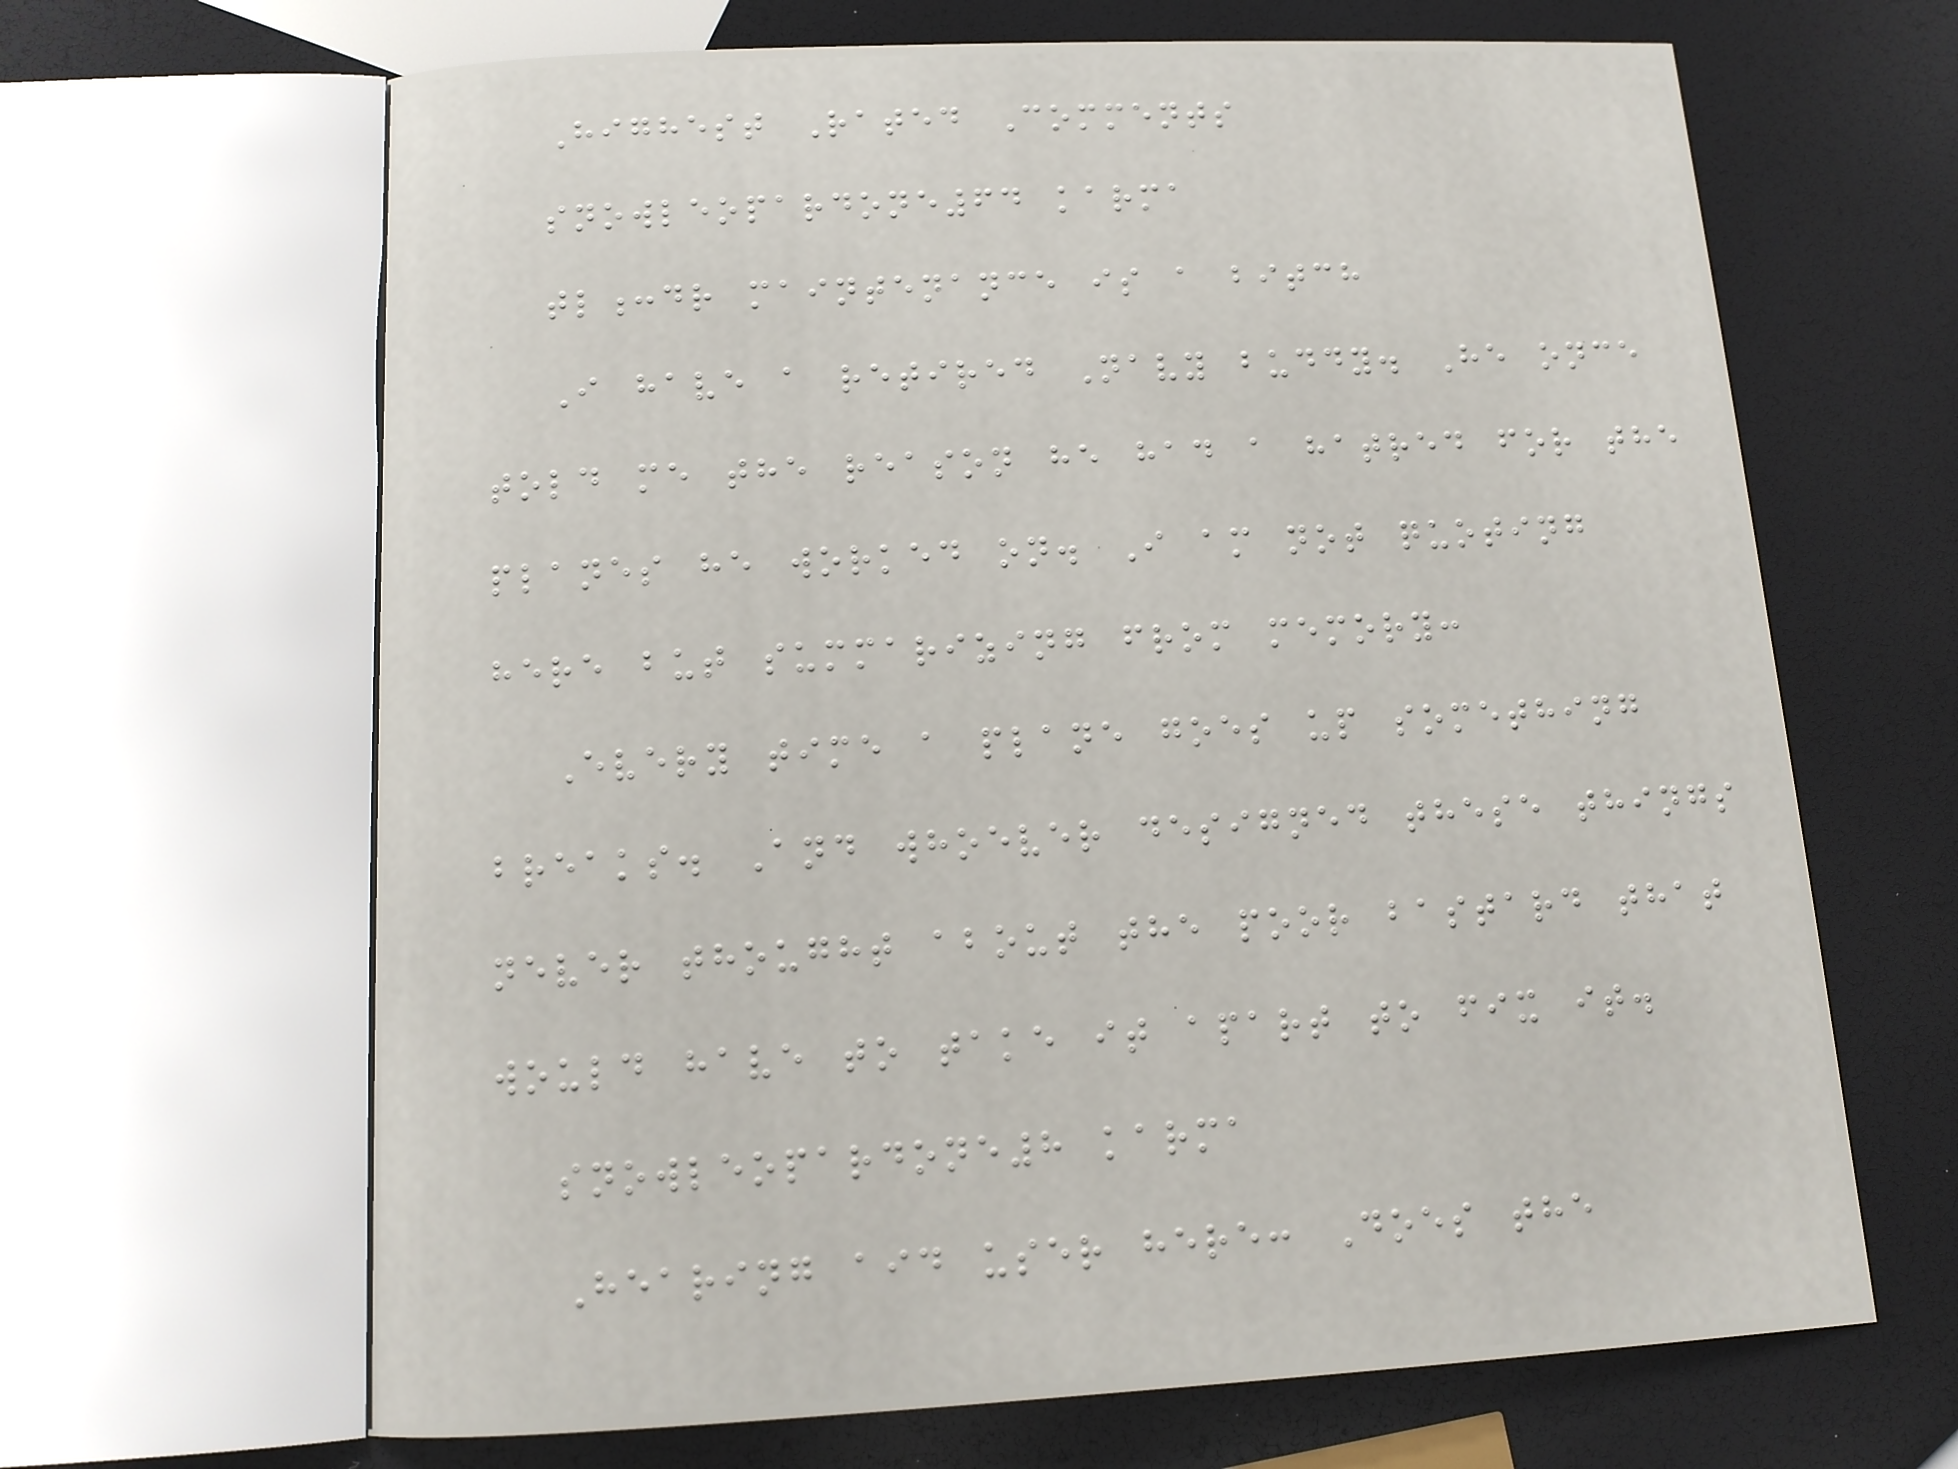Highest Rated Comments
snowleopardone64 karma
tl:dr maintenance is a bitch
I have a retired Navy buddy. He once
told me the reason he had a hatred for the
planes he worked on. I am not quoting
here but summarizing from memory:
Every time a plane goes up something
breaks. And whoever designed these things
never thought about the poor bastard that
would have to take it apart to fix it.
snowleopardone8 karma
Hearing aid user here: Does the
